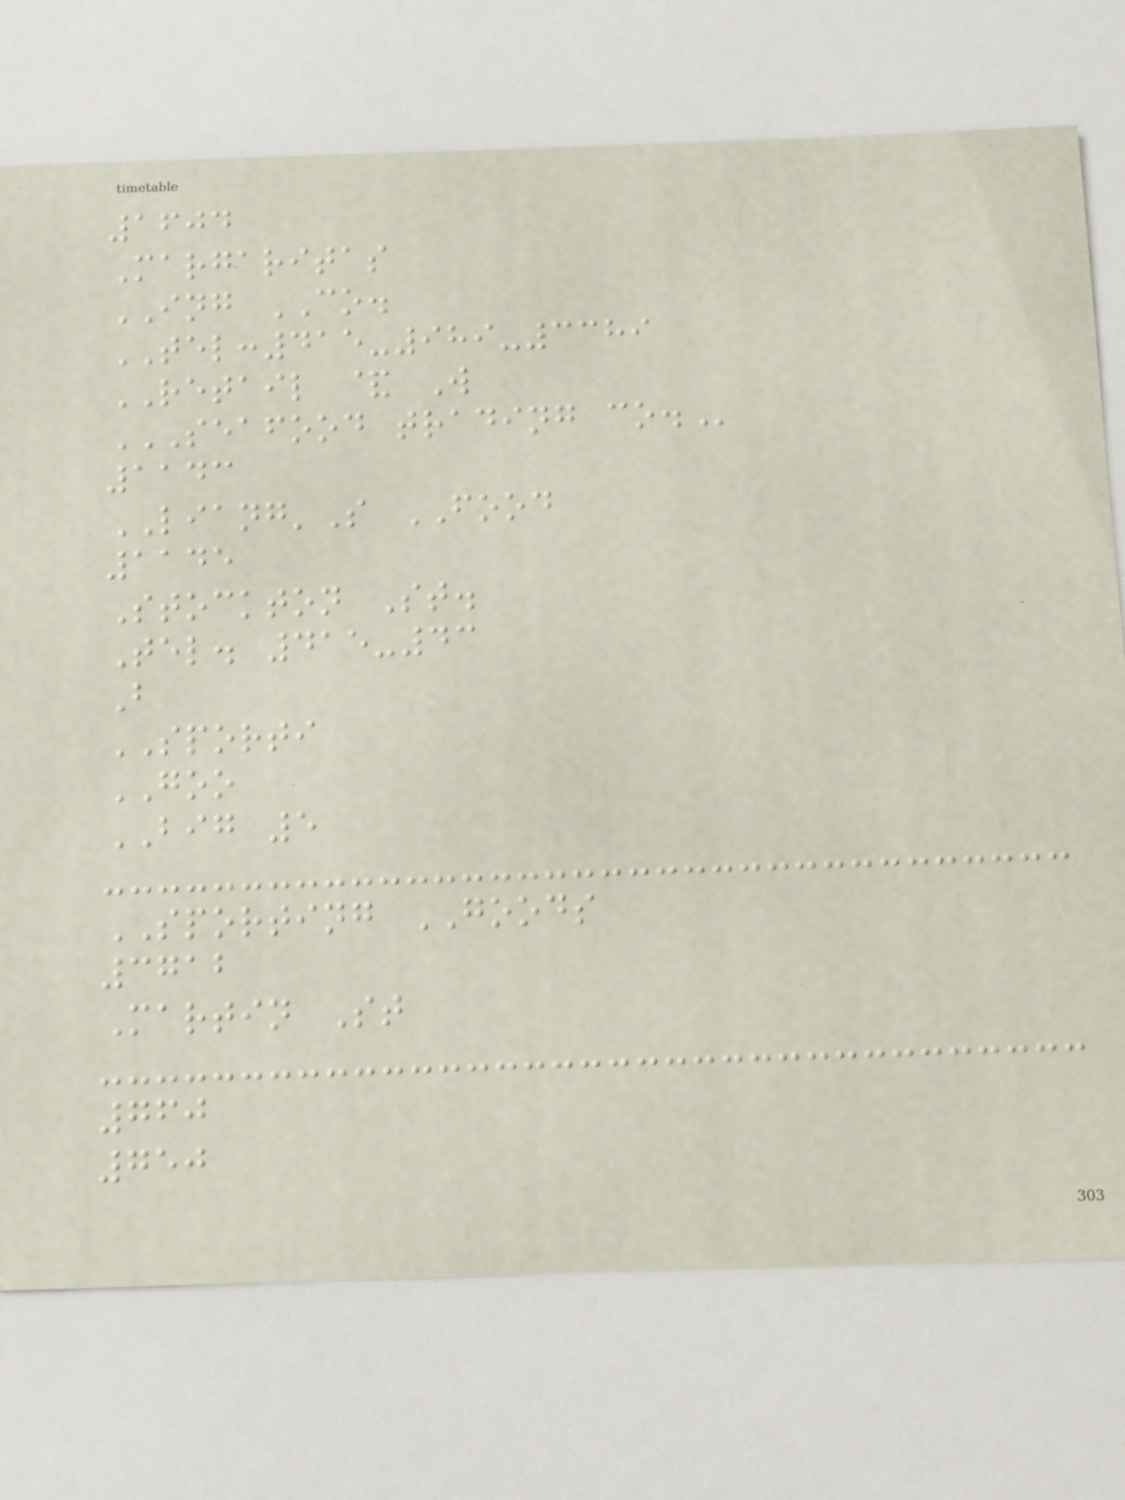1604
Margaritas
ING CO.
TEL:415-989-3389
RETAIL & W
SEAFOOD TRADING CO.
1143
LIANG'S FOOD
1145
Stockton St.
Tel. 415-43
B
SPORTI
GOO
BIG 5
SPORTING GOODS
3712
Martin St
760
750
